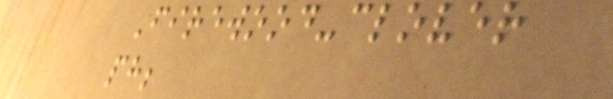Firewood-clover
ph;
